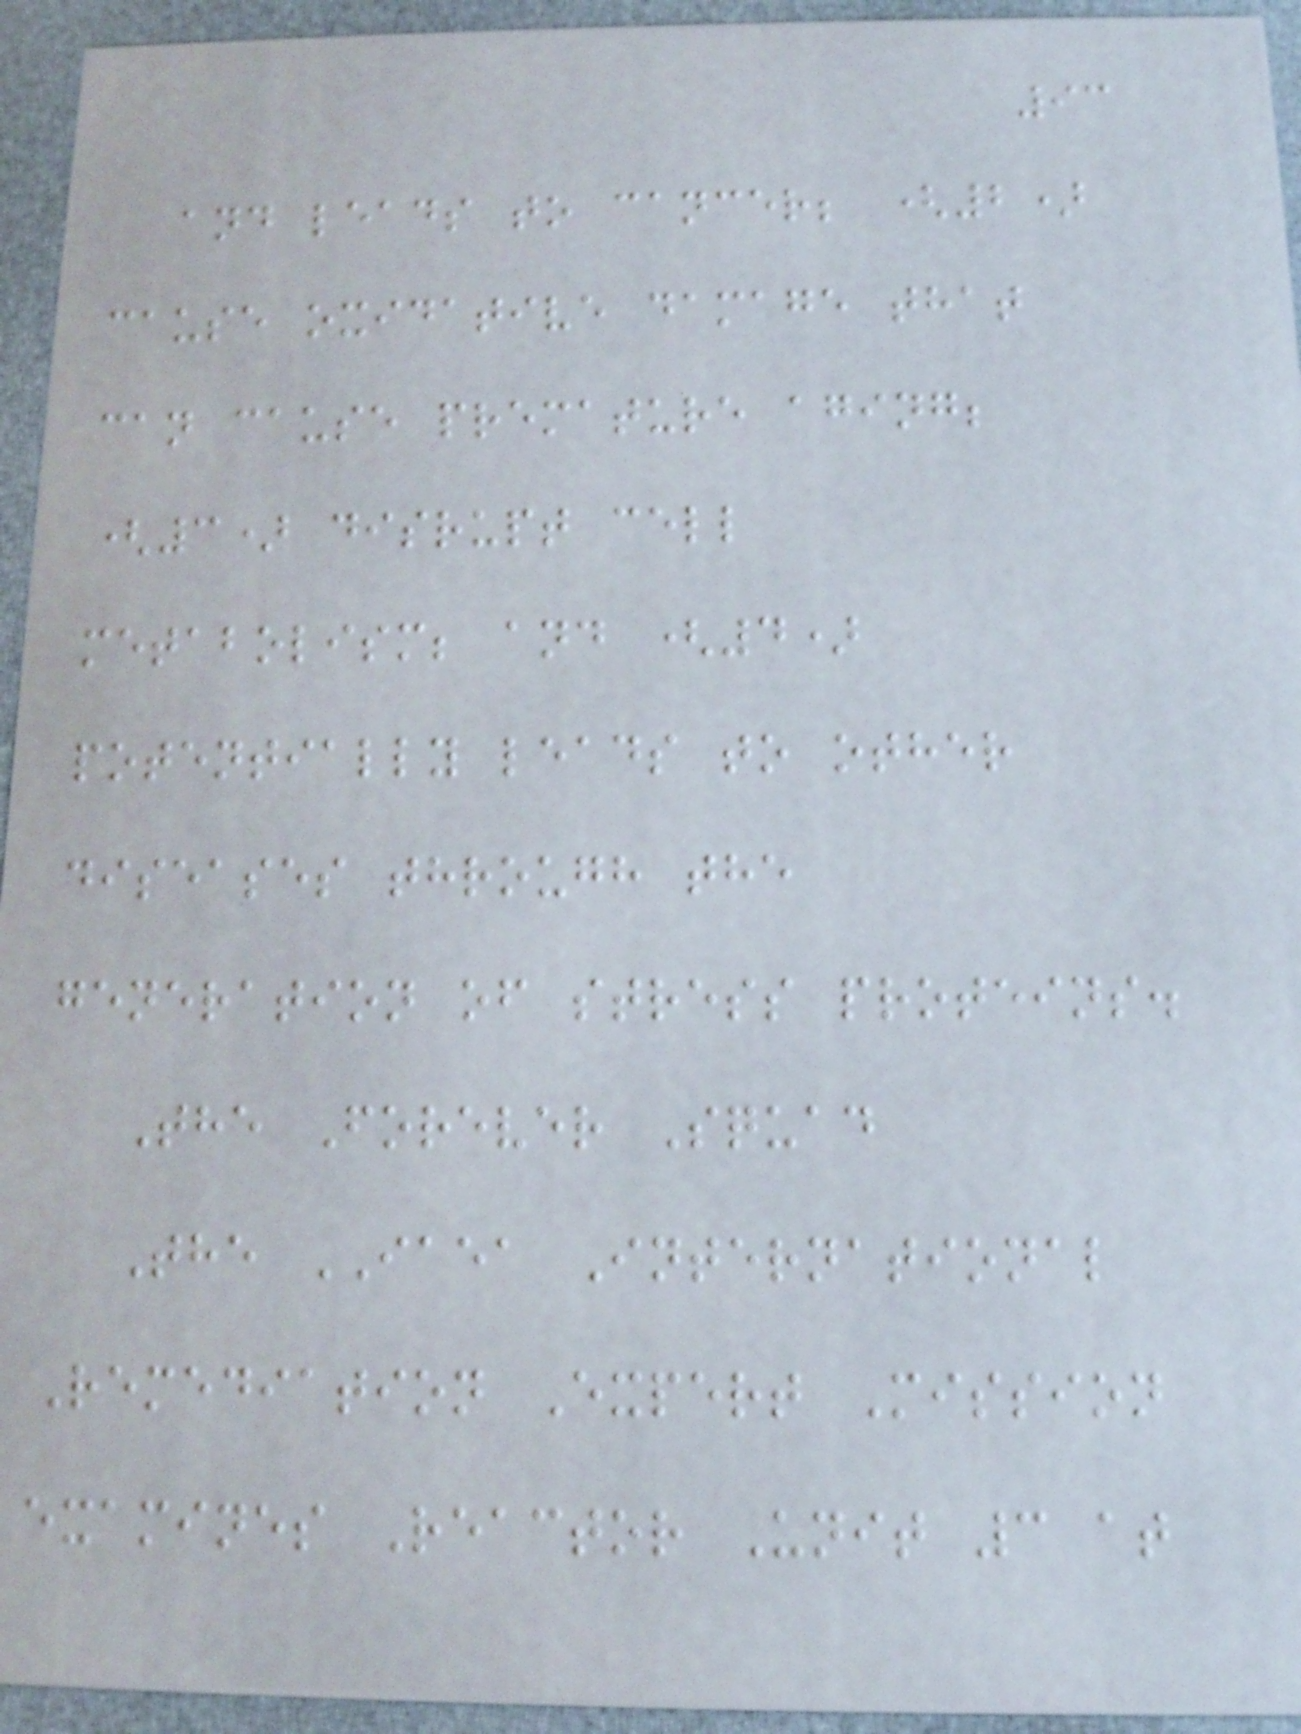93
and leads to cancer; (2)
cause oxidative damage that
can cause premature aging;
(3) disrupt cell
metabolism; and (4)
potentially leads to other
diseases through the
generation of stress proteins.
The Forever Squad
The IAEA International
Remediation Expert Mission
examines Reactor Unit 3 at
